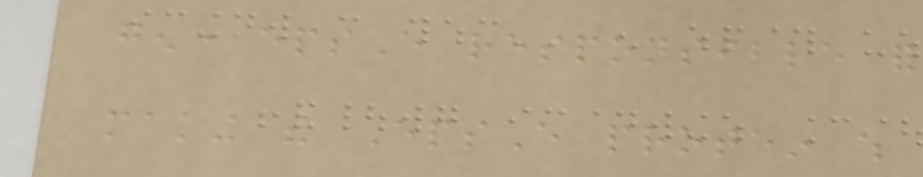gene epsE responsible for
making the EpsE protein which
